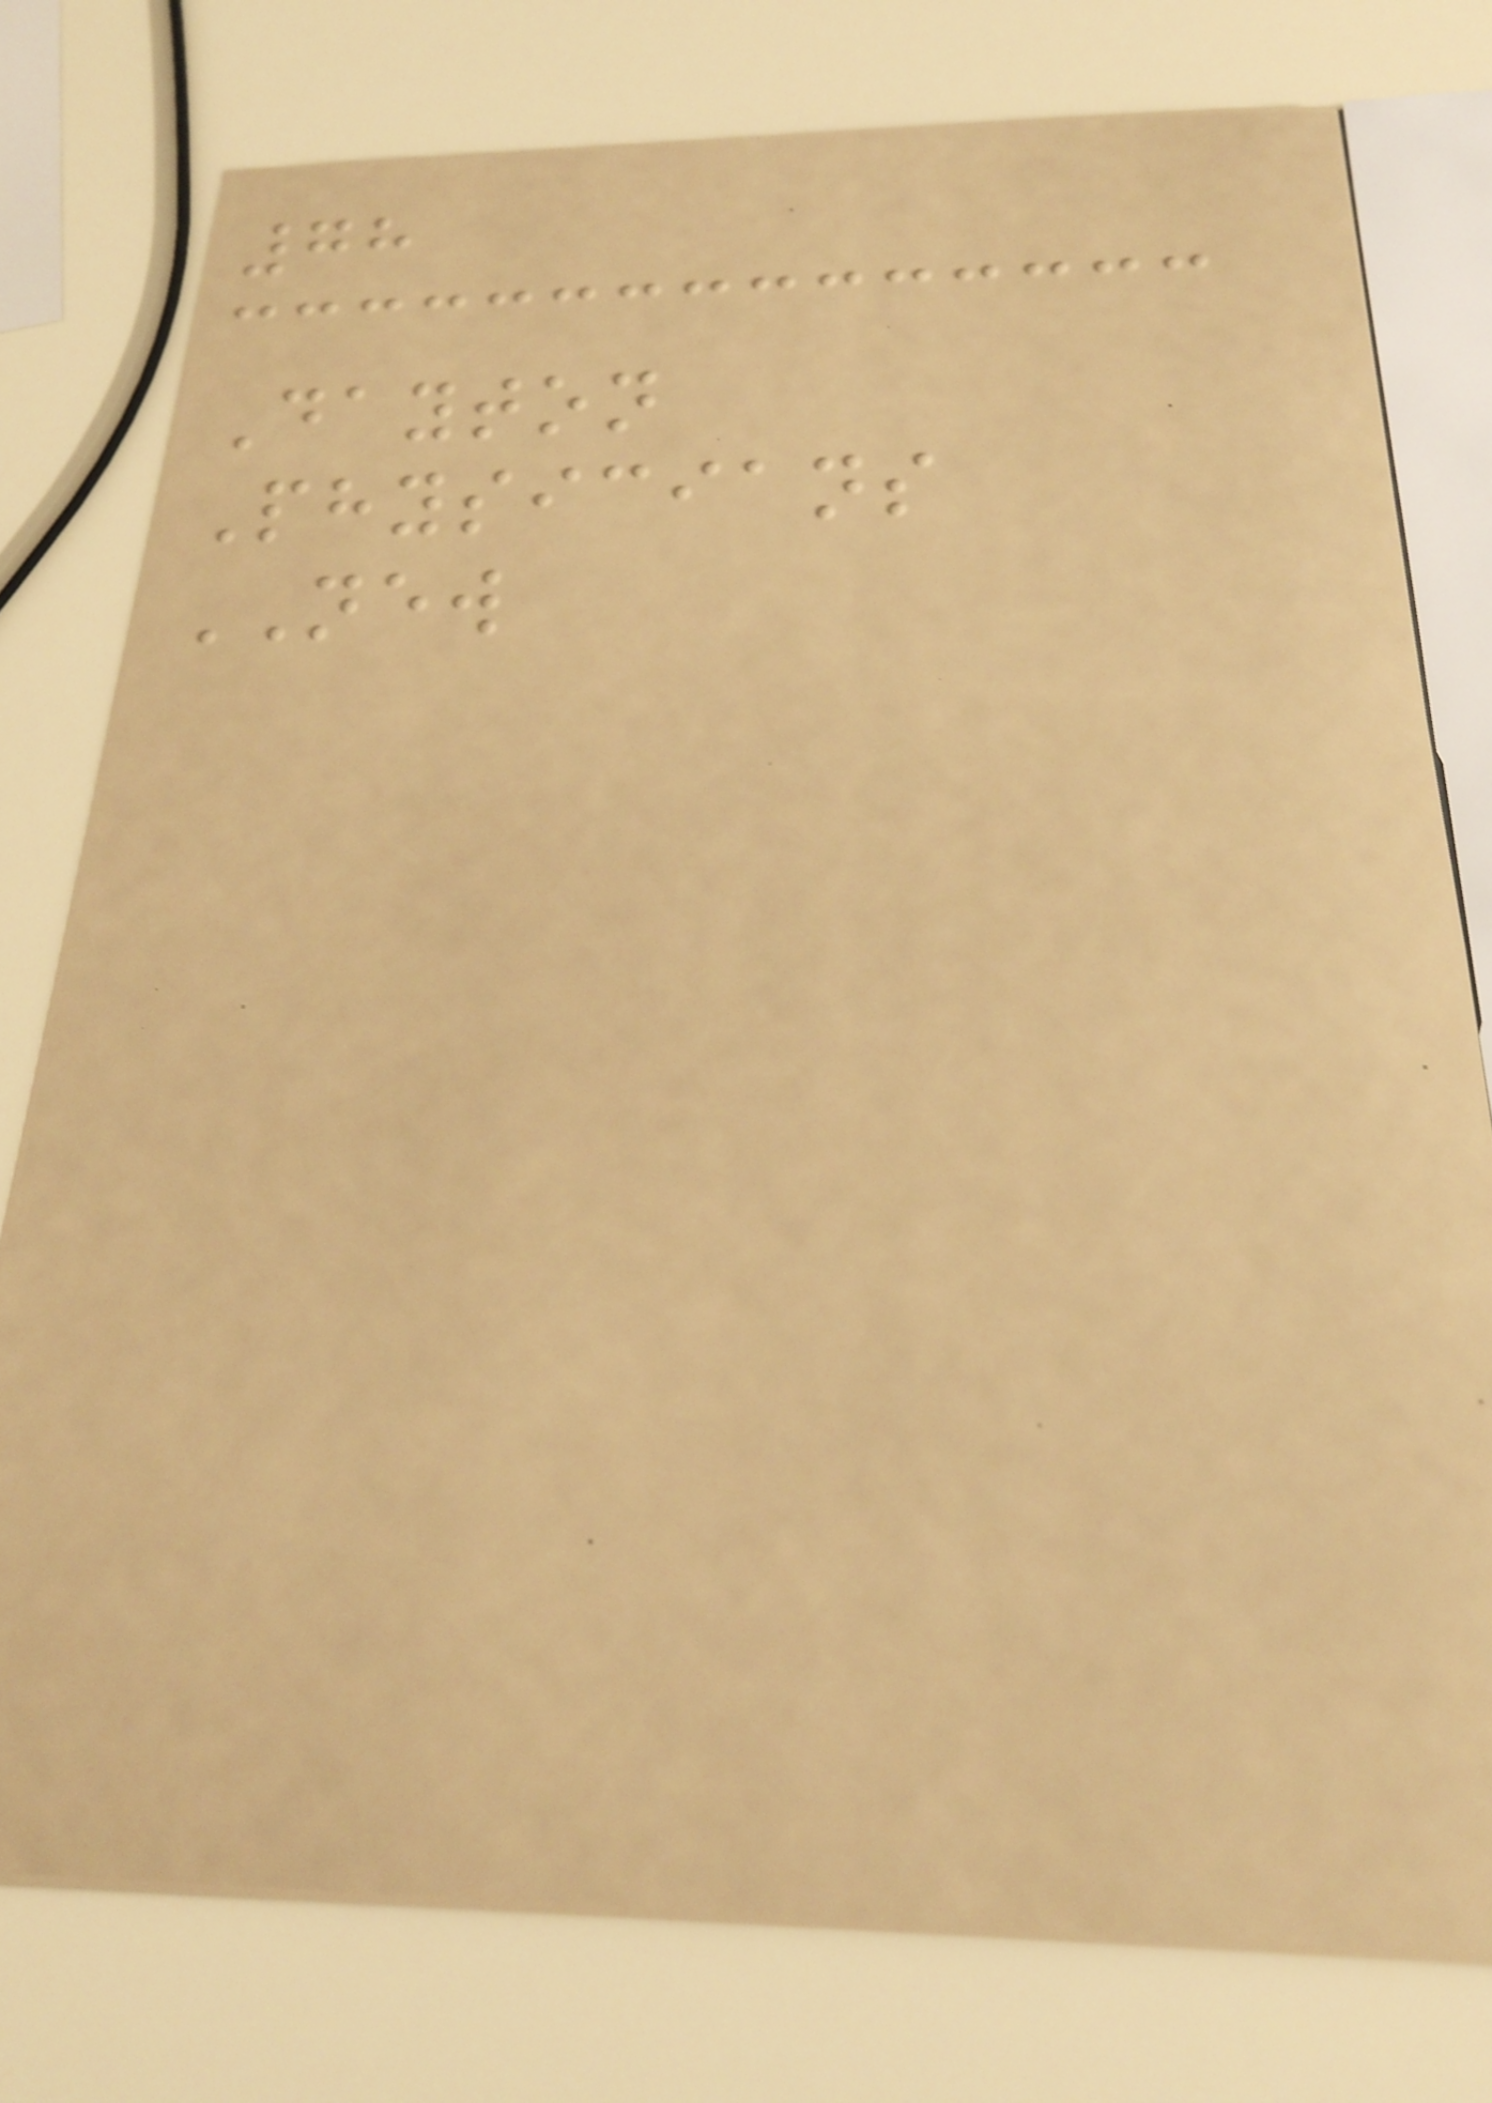78
Dayton
Physicians
NEW
